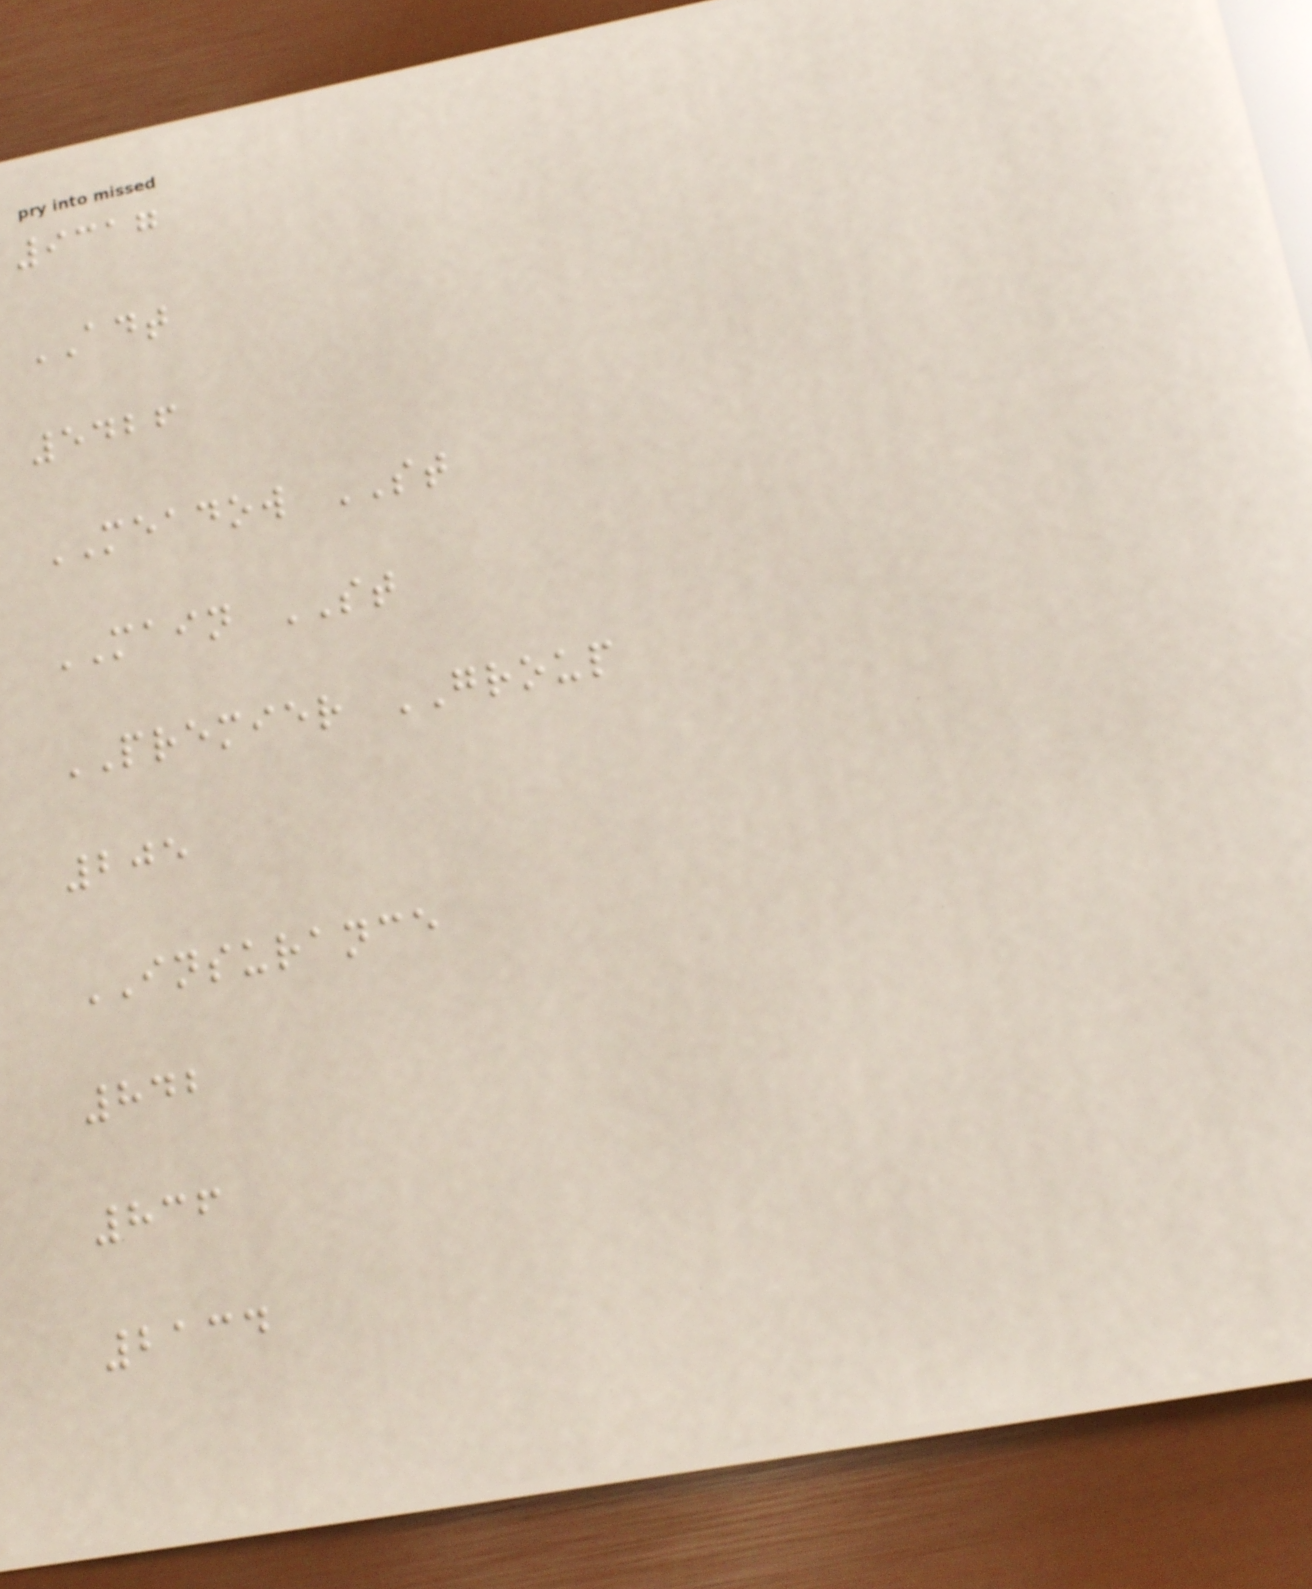9317
ADT
5426
MEADOW ST
MAIN ST
PREMIER GROUP
205
INSURANCE
842
836
2134
